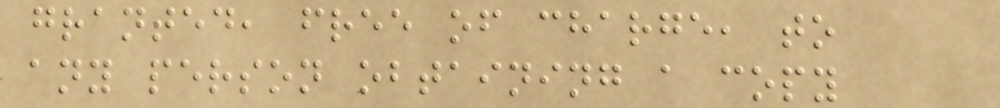granted, free of charge, to
any person obtaining a copy
